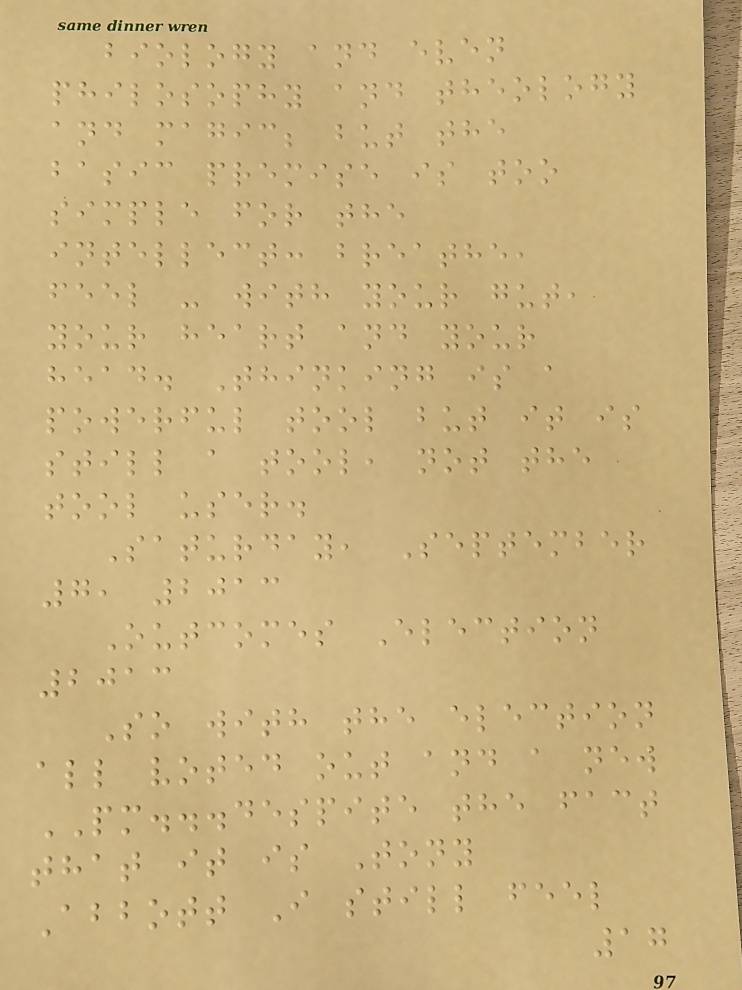biology and even
philosophy and theology
and magic; but the
basic premise is too
simple for the
intellect: breathe,
feel - with your gut,
your heart and your
head. Thinking is a
powerful tool but it is
still a tool, not the
tool user.
Saturday, September
7, 2013
Outcomes Election
2013
So with the election
all voted out and a new
PM...despite the fact
that it is Tony
Abbott I still feel
17
